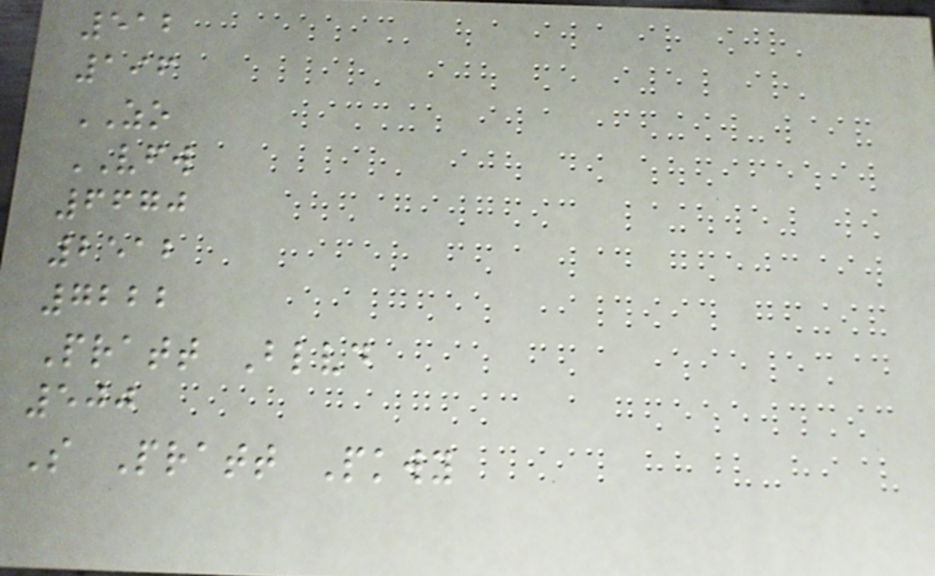512
196
ZO
VFW
6670
2512
7222
Pratt Blvd
500
S Pratt Pkwy
